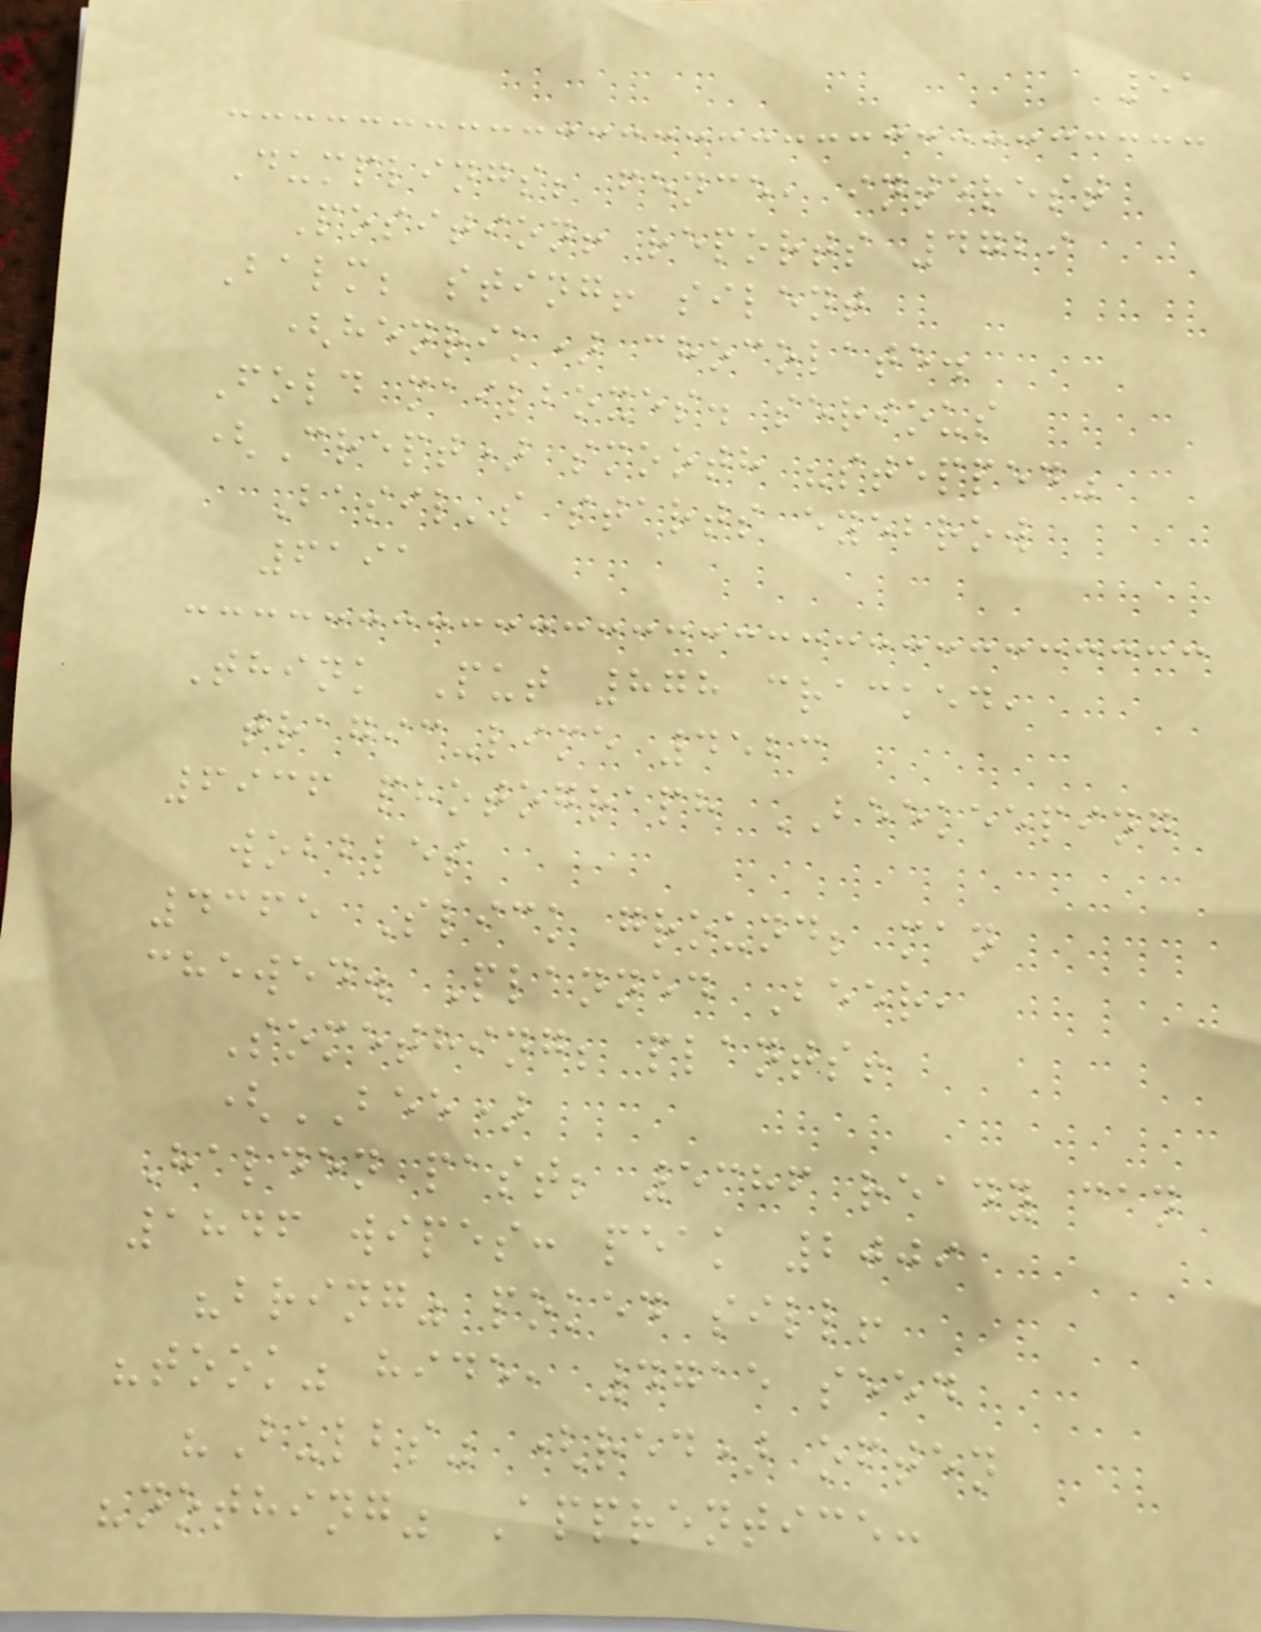51
Dumplings; fence, interest
Position! reports 4729
Balm; sting! silent
(henrik) chocolate.
Fold mailboxes. serious
(Crept) smooth "stepped"
Basil's starts eyebrow
6191
Think Put 878 cracked,
tragic-lime 4523
6936 photograph BEEKEEPING
wobbles
4365 Slick ground; man
chewed. Planned Beer,
Something; plants!
(BEE)
Halden past; 5386 ready can
1846 wipes: peak 2009
"bring" poked sill!
"took" hide, 4715 seed
"Bulbs" (red) often
"nothing" Apprentice:
